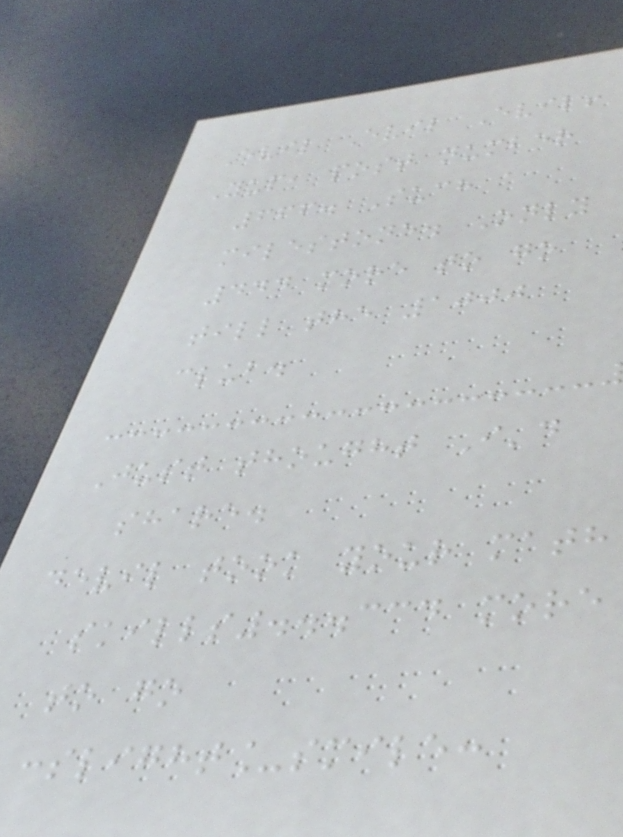Evil Evil Evil!
Yup, post number
666. Such a
milestone. Only
444 more to go
till the 1000
club.
Just thought I'd
share.
devil took your math
skills...334 more
to go
:slight_smile:
